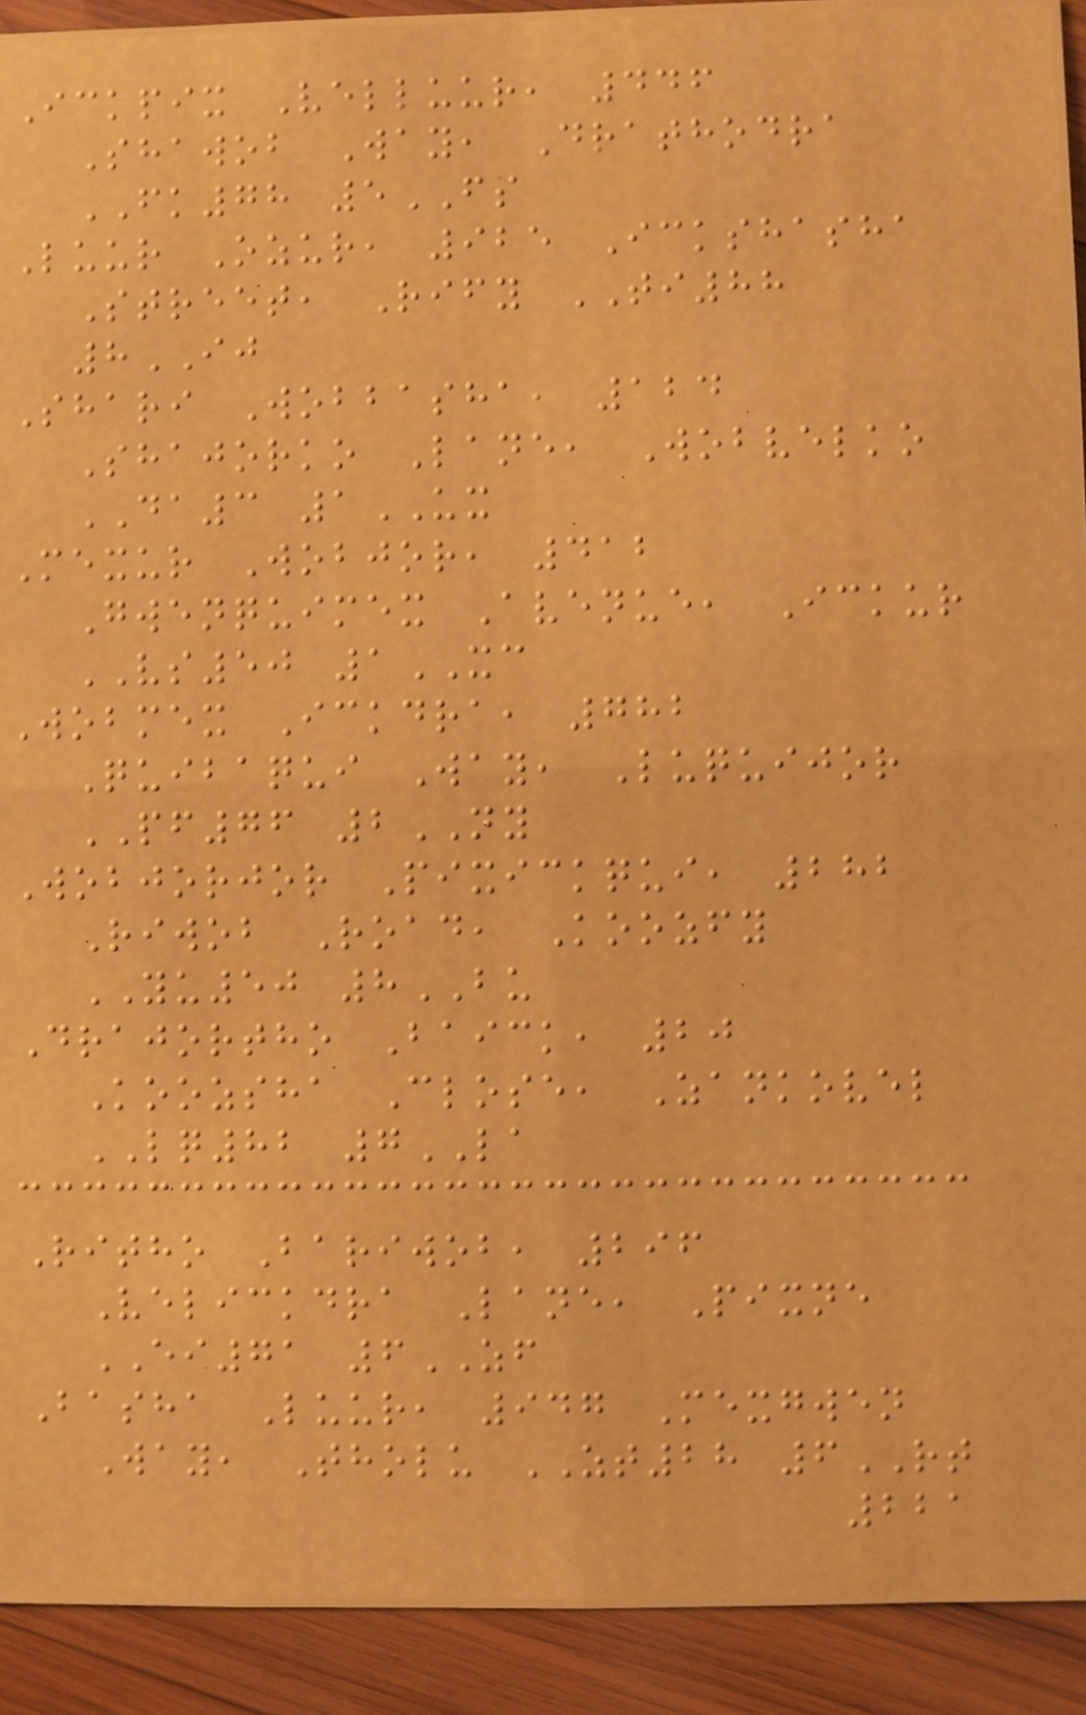Ickpix Velluur, 446
Shawob Way, Drathodra
FK78 5FS
Luur Ozur, 925 Ickshasha
Street, Rify TI88
8IJ
Shari Wobbasha, 124
Shajorko Lane, Wobvelko
DA3 1UX
Mexur Wobjor, 412
Gwenquimex Avenue, Ickur
VS50 1XC
Wobmex Ickdra, 782
Quibaqui Way, Luquijor
PF76 2NY
Wobjorjor Pixickqui, 282
Riwob Road, Koozfy
YU50 8BU
Drajortho Baick, 20
Koozsha Close, Zankovel
LQ82 7LA
Ritho Bariwob, 296
Velickdra Lane, Pixne
EI71 6ZF
Basha Luur, 947 Mexgwen
Way, Tholu ZT28 6RT
221
